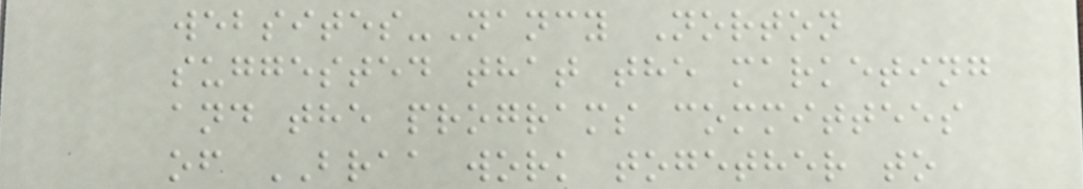websites-Nancy Norton
suggested that the marketing
and the programs committees
of BRAA work together to
